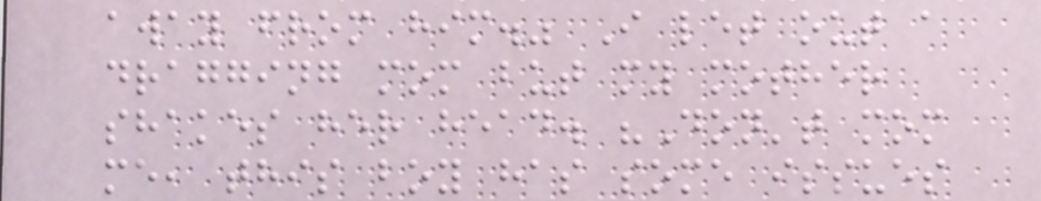away from him." I let out a
dragging mom but my mother
shakes her head. "Don't mom
me, this boy has some issues
